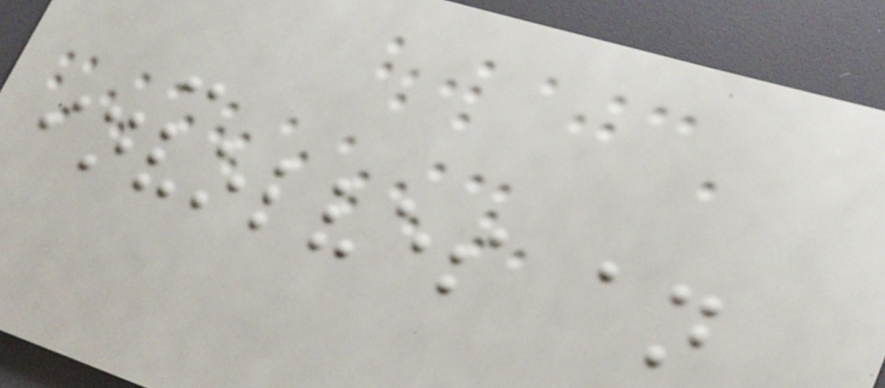-
involves an
